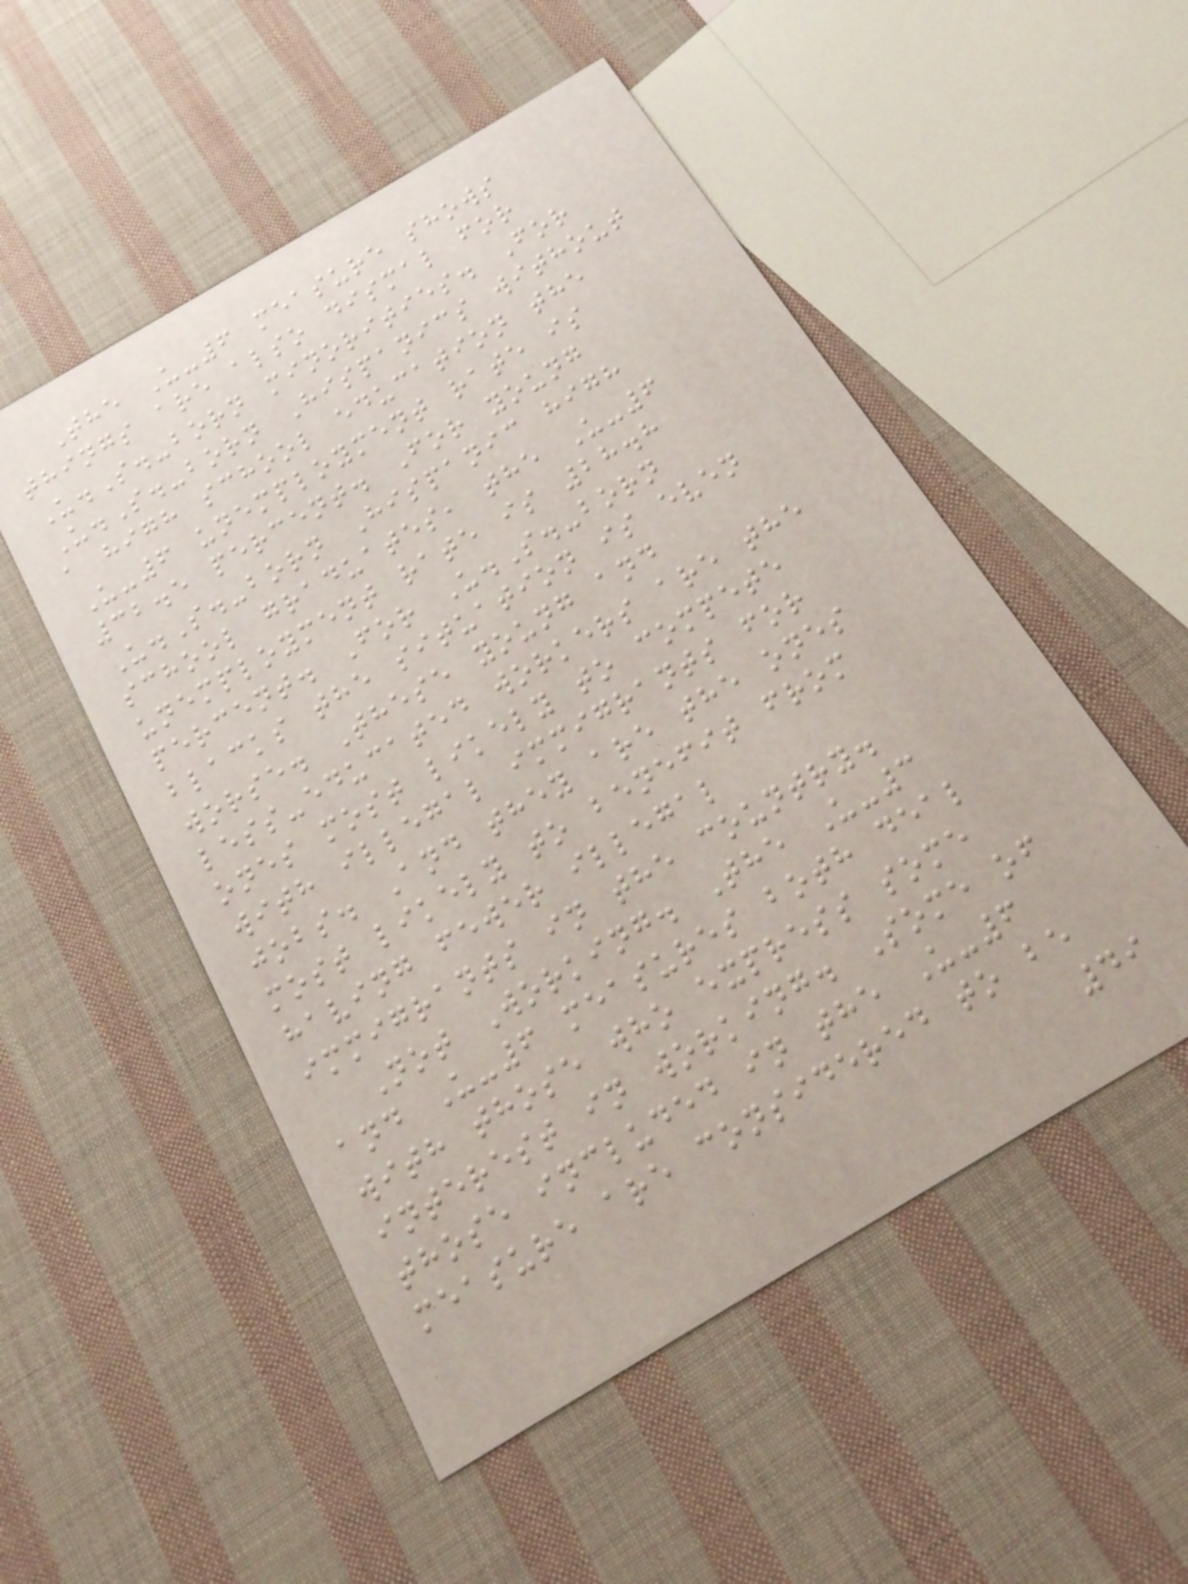The U-6 measure shows
things are also dismal for
U.S.-born minorities. For
U.S.-born Hispanics without
a high school education the
U-6 unemployment rate is
32.5 percent. For young
U.S.-born Hispanic high
school graduates, the U-6
unemployment rate is 28.8
percent. For U.S.-born
blacks the situation is even
worse. These young and
less-educated workers are the
ones most likely to compete
with illegal immigrants for
jobs. And they are the ones
most likely to benefit from
having fewer illegal
immigrants in the country.
Not Working. The U-3
and U-6 measures both deal
with those who express some
interest in working. Some of
those included in the U-6
measure are considered to be
49
